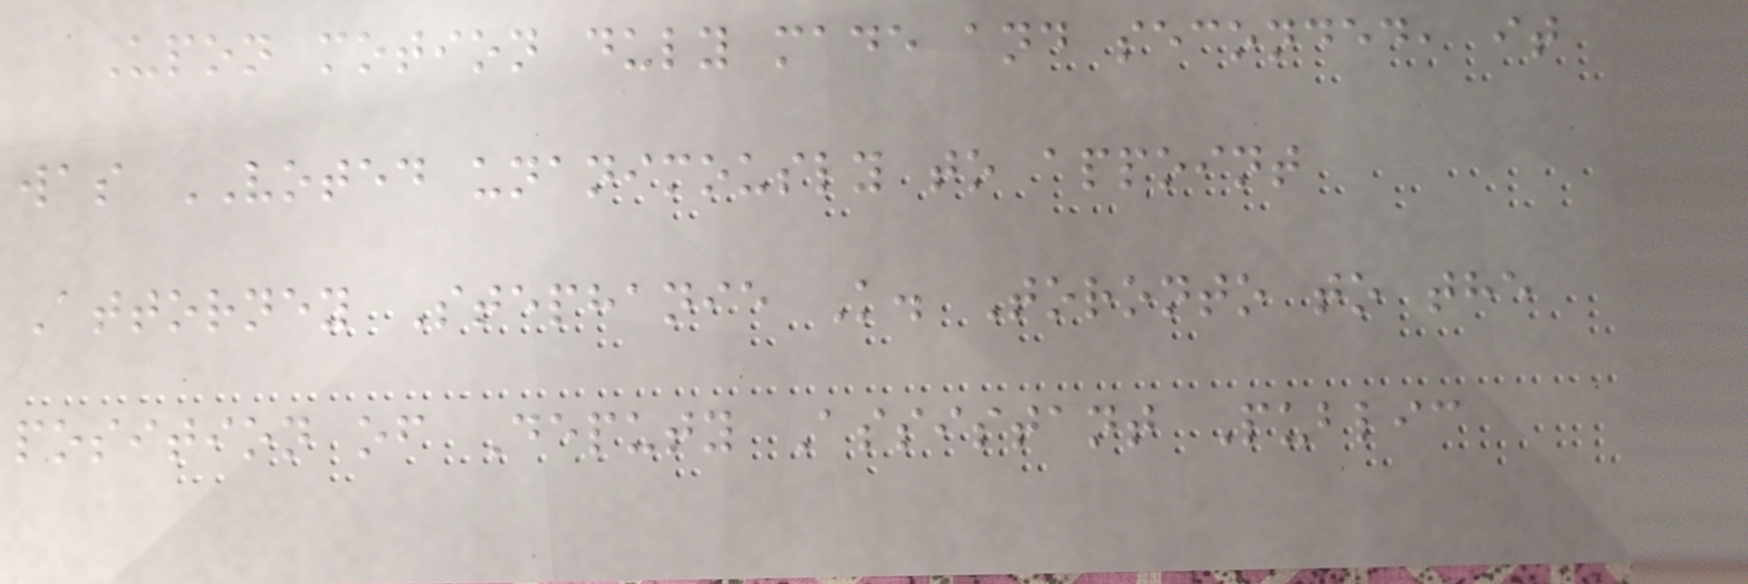Upon motion duly made and seconded, it
was VOTED unanimously to appoint
Attorney Stephanie K. Toronto to the
position of Deputy Assistant Public
